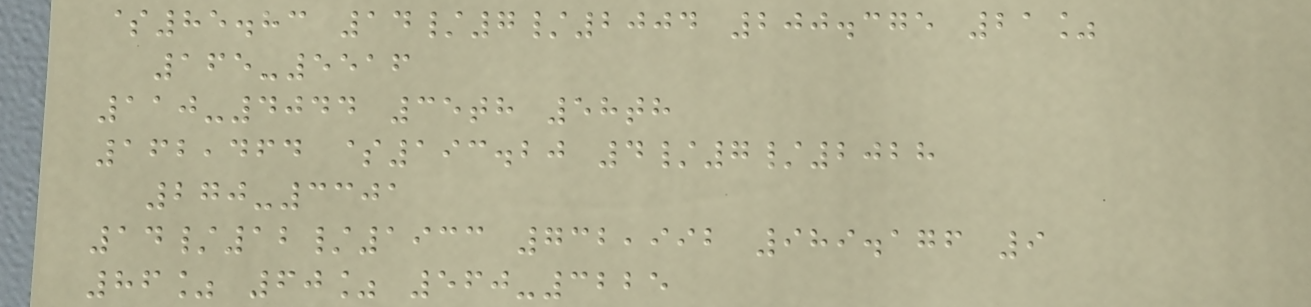$85.83 14/7/2004 200.375 21%
165-5516
110-4044 35th 58th
162,464 $193.20 4/7/2028
270-3301
14/12/1933 732,992 989.176 9
86% 60% 560-3225
